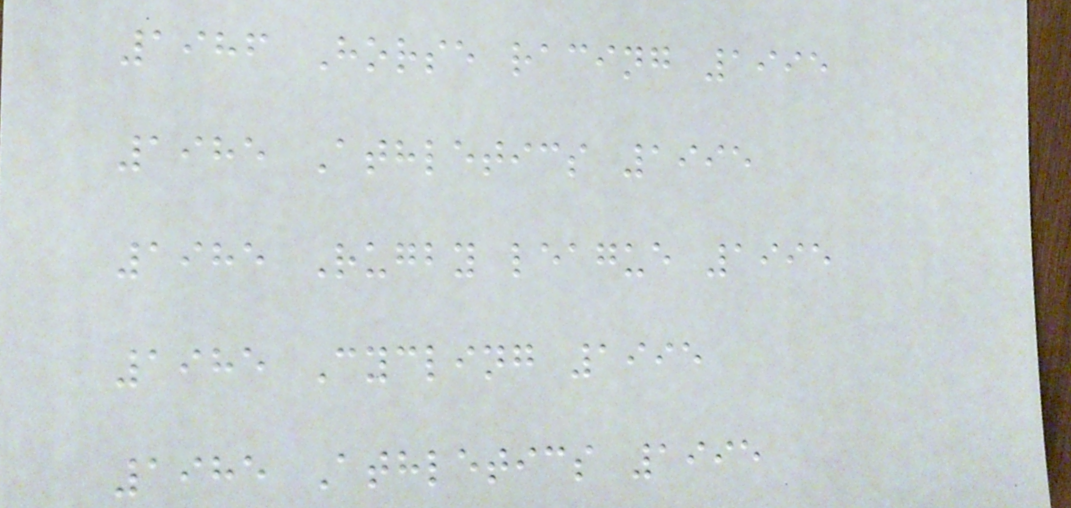1986 Horse racing 1995
1985 Athletics 1995
1985 Rugby league 1995
1985 Cycling 1995
1985 Athletics 1995
